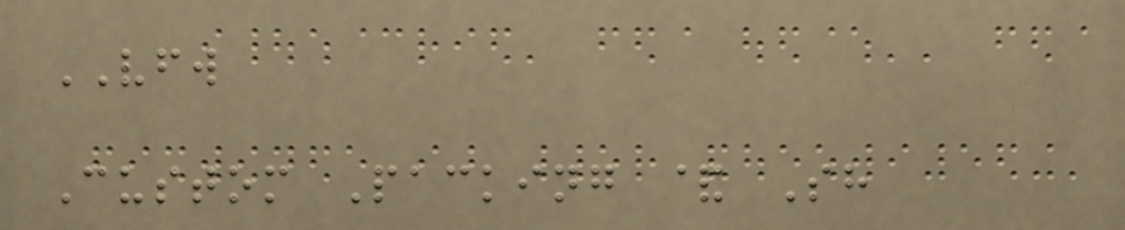VFW
Custom Packing & Sh
